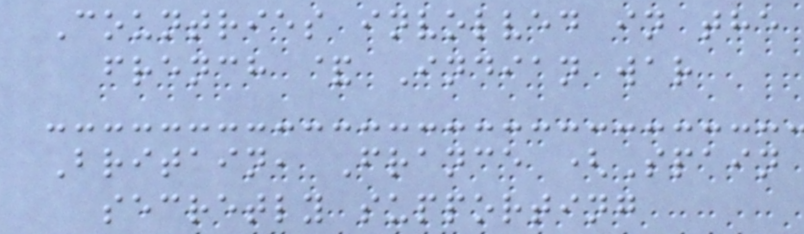Countries involved in the
french & Indian war
Britain, France (Spain
secretly supporting
